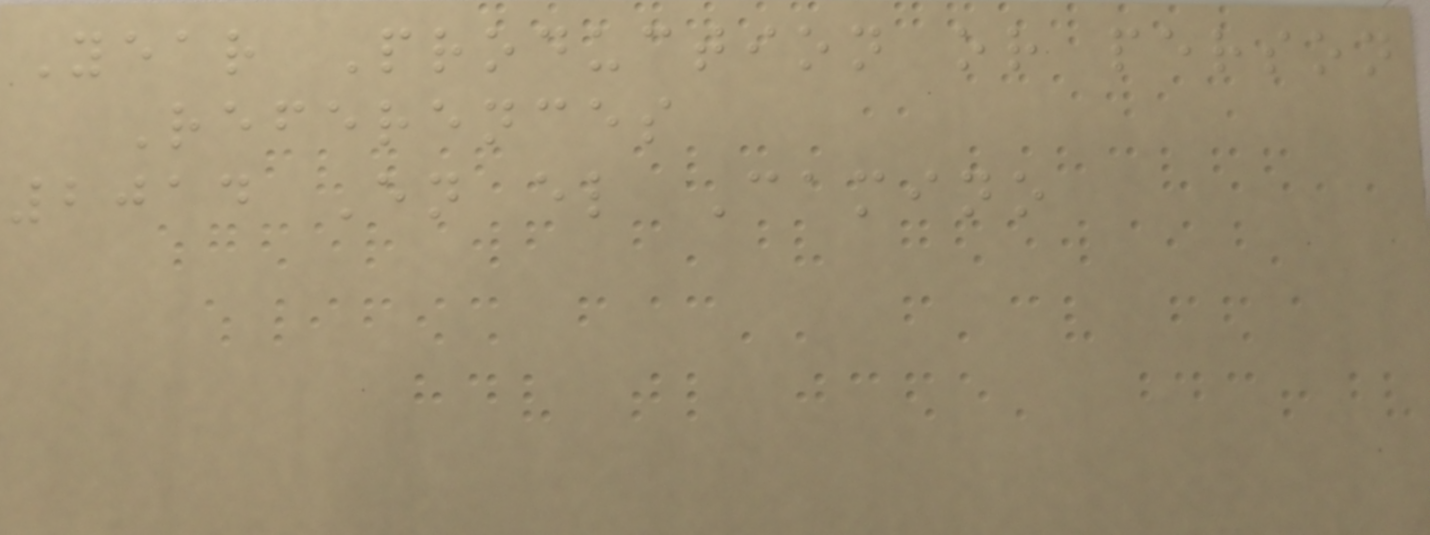Year Production or person
References
2014 En el Camino
